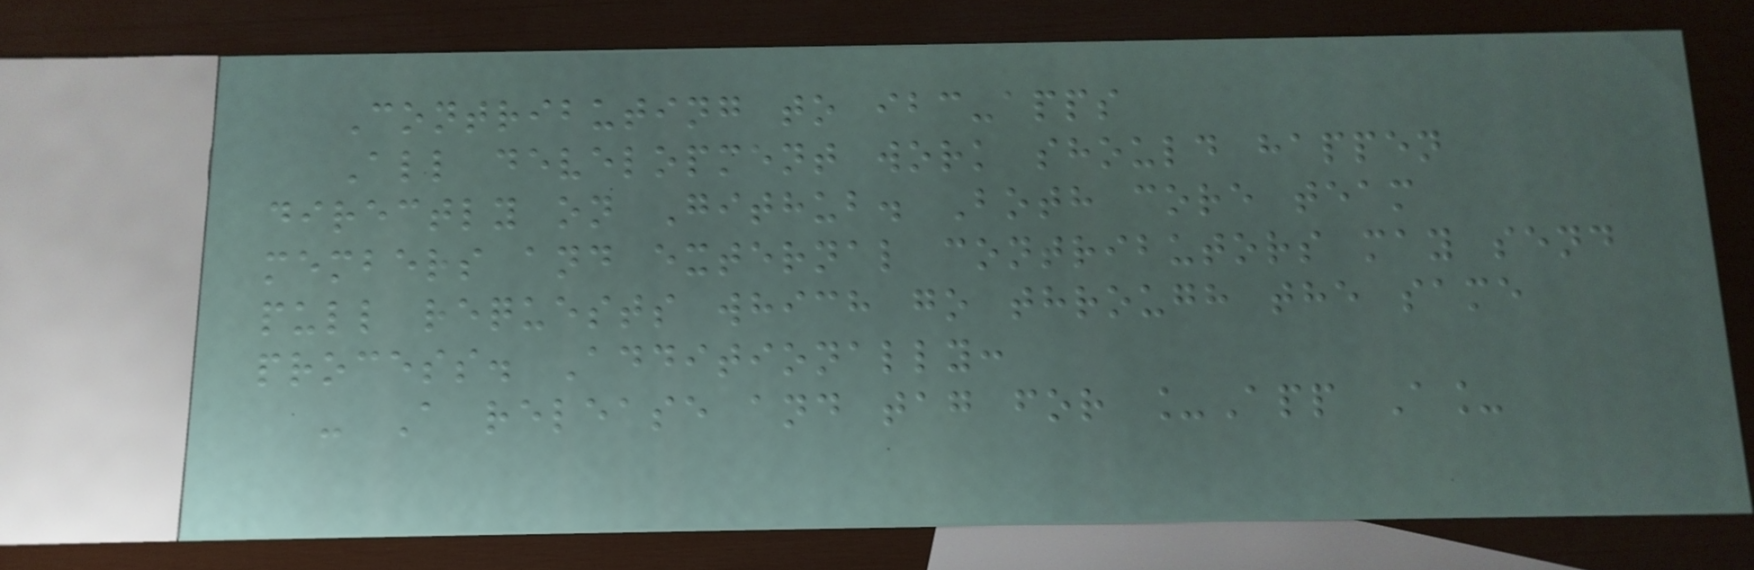Contributing to ibc-apps
All development work should happen
directly on Github. Both core team
members and external contributors may send
pull requests which go through the same
process. Additionally:
- A release and tag for _App A_
